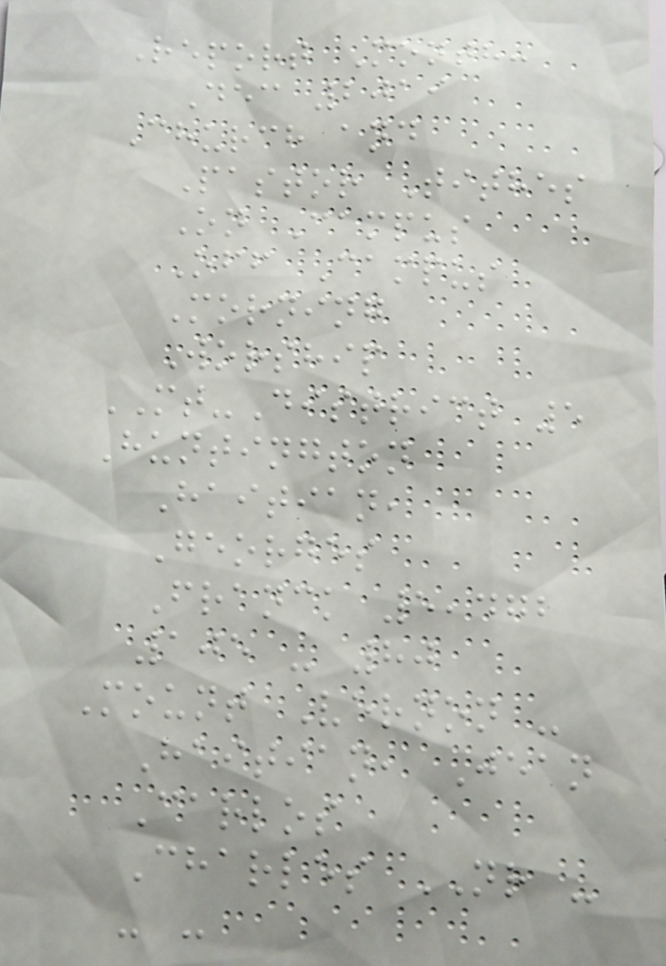Report Month:
Dec 2019
Church and
Pastor Tithes
On Campus
Off Campus
Morning
Worship
MT-District 5
Huntington
Haitian,
Georges
Franck 5,472
105 - 80
Mount Vernon -
Haitian, Jean
Carlos
Charles NR -
- -
